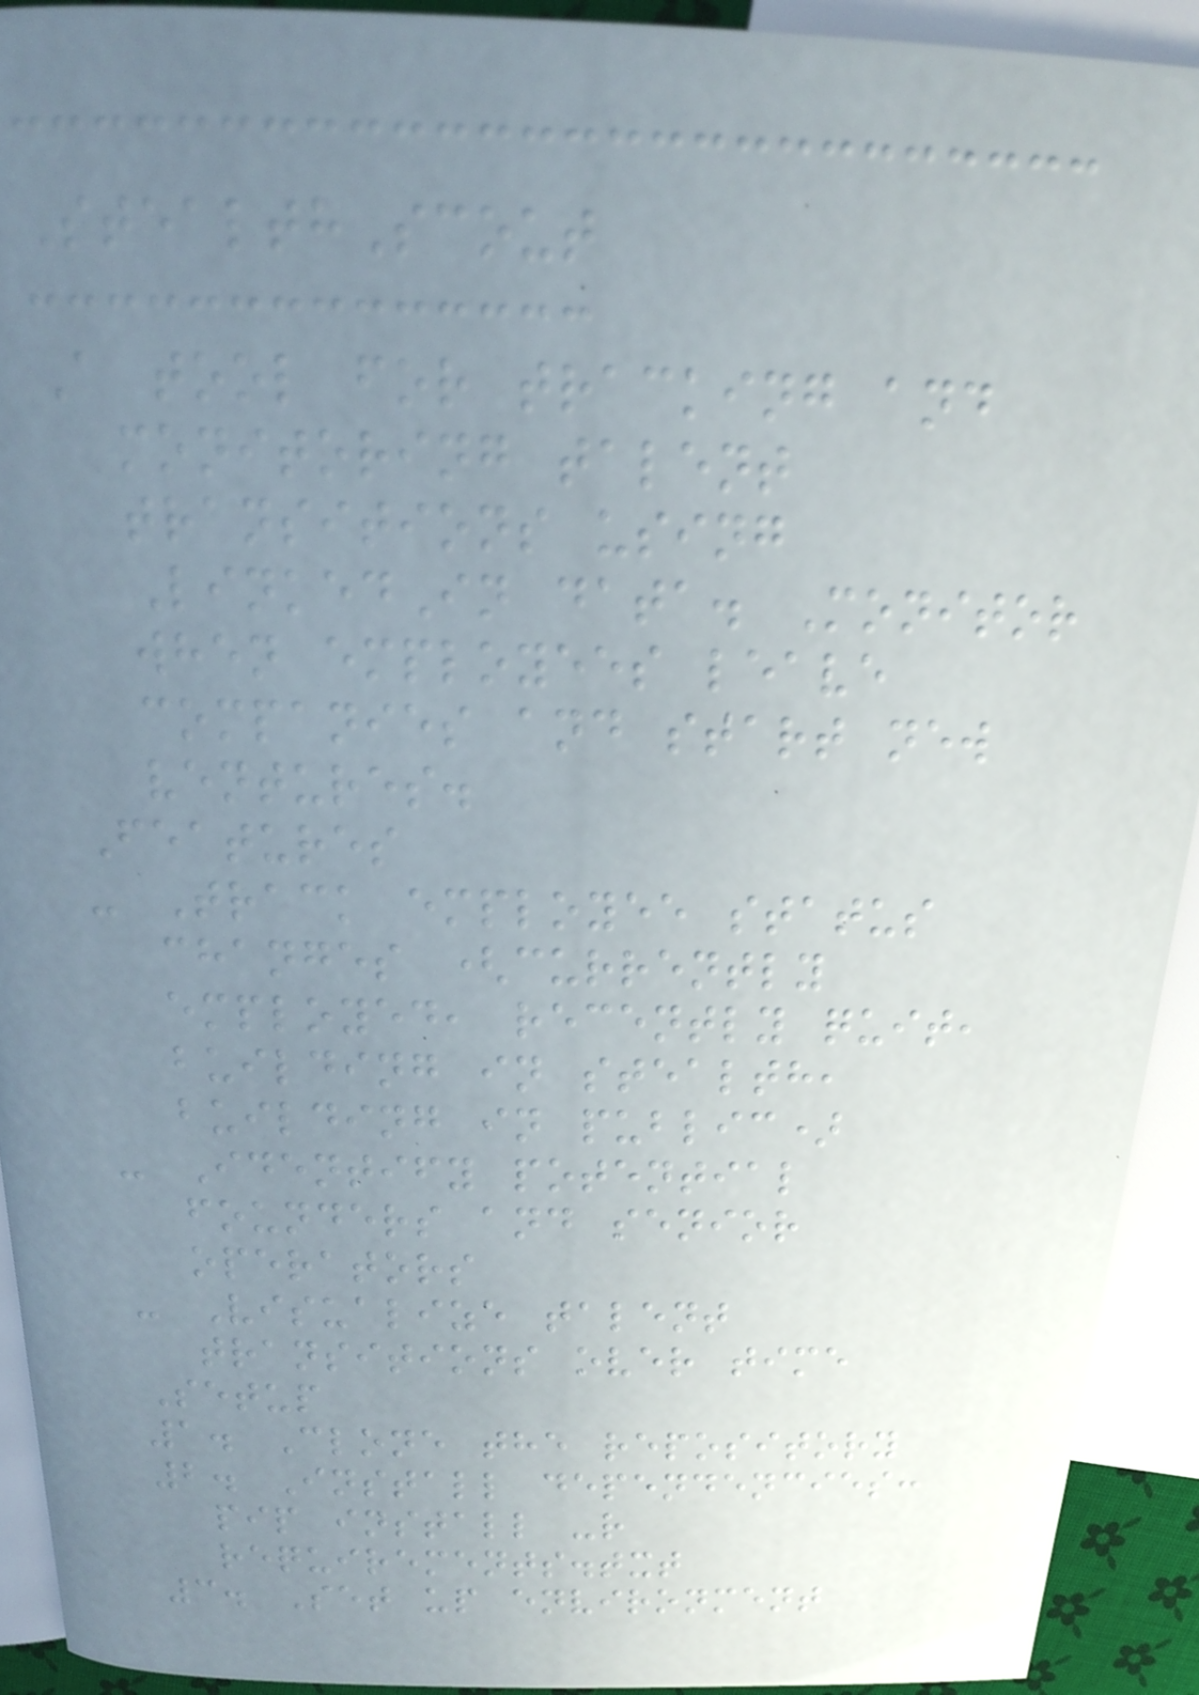StealthScout
A tool for tracking and
monitoring talent
transitions using
LinkedIn data. Monitor
when employees leave
companies and start new
ventures.
Features
- Track employee status
changes (currently
employed, recently quit,
building in stealth,
building in public)
- Identify potential
founders and senior
operators
- Visualize talent
transitions over time
Setup
1. Clone the repository
2. Install dependencies:
pip install -r
requirements.txt
3. Set up environment
